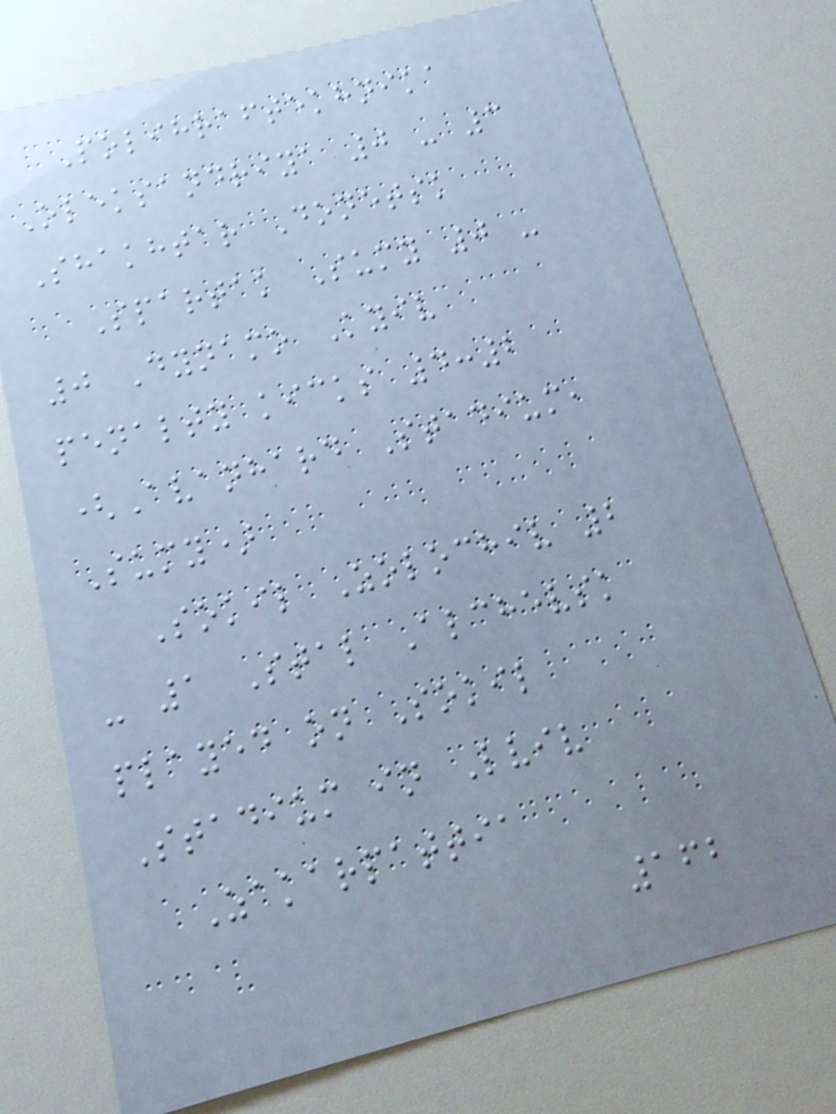Polihraftekhnika
Oleksandriya 0 - 3
Shakhtar Donetsk
Spartak Sumy 0 -
0 Dynamo Kyiv
penalty kicks 4:2
(Avanhard Stadium,
Sumy)
Sokil Zolochiv 2
- 1 Stal Alchevsk
played on Sokil
Stadium in Lviv
Zakarpattia
162
